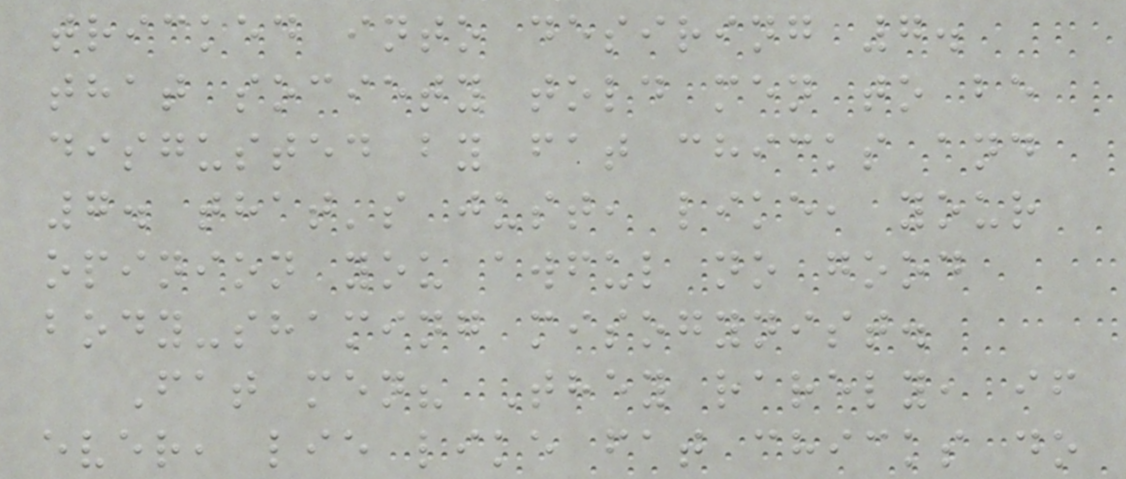tricked into desiring 7.
that society told men to be
disgusted by fat chicks and
7. that's just, like, your
opinion you awful no good
body-shaming misogynist.
Fat men? They rarely, if
ever, lie like fat chicks do
